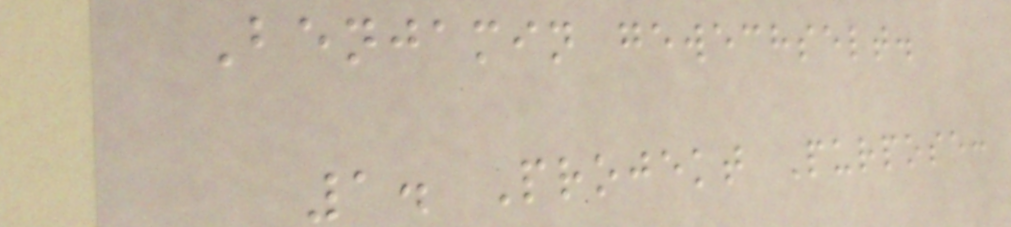Benjamin gewechselt.
1. Projekt Purpose:
